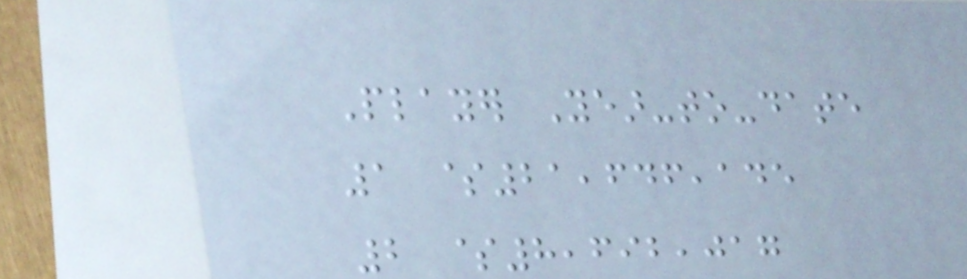Player Year-to-date
1 $21,646,145
2 $8,692,017
